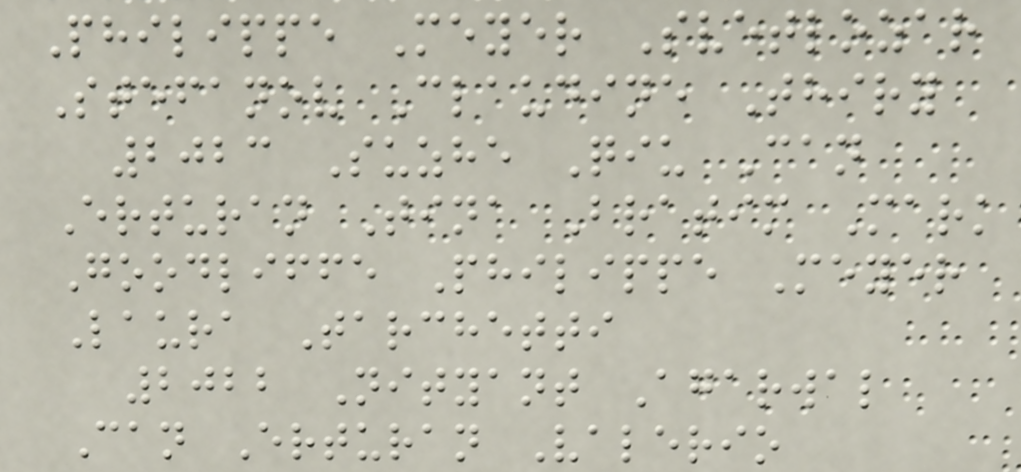Philippe Meyer Svetlozar
Stefanov Claudine Thiry
2023 Suzhe Qiu Can
Erturan Tina Bratim Mark
Goodliffe Philippe Meyer
Laura Tarchetti
2022 Nityant Agarwal
Can Erturan Valerio
